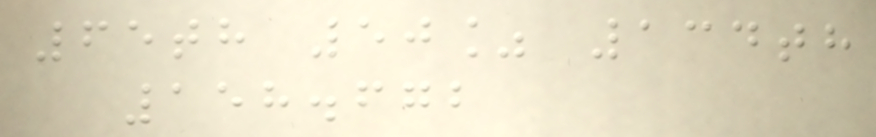65th 50% 134th
158.672
